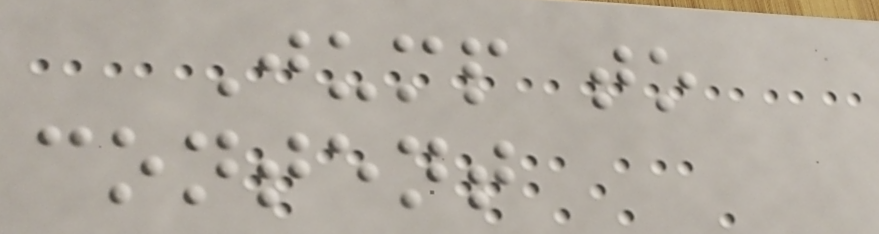Jump to
content
